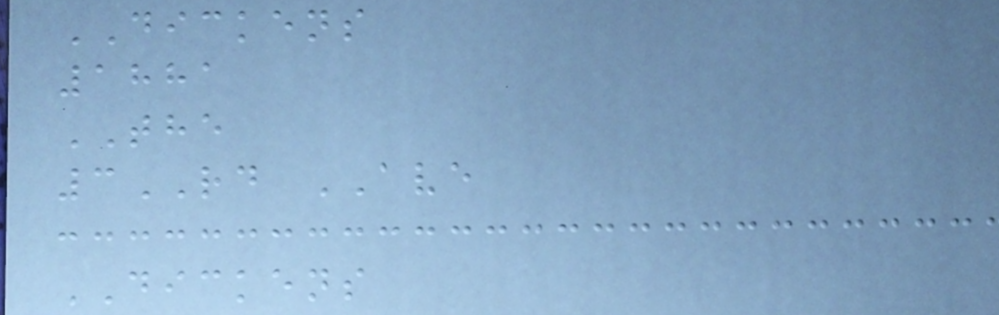DICKENS
1881
THE
3RD AVE
DICKENS
